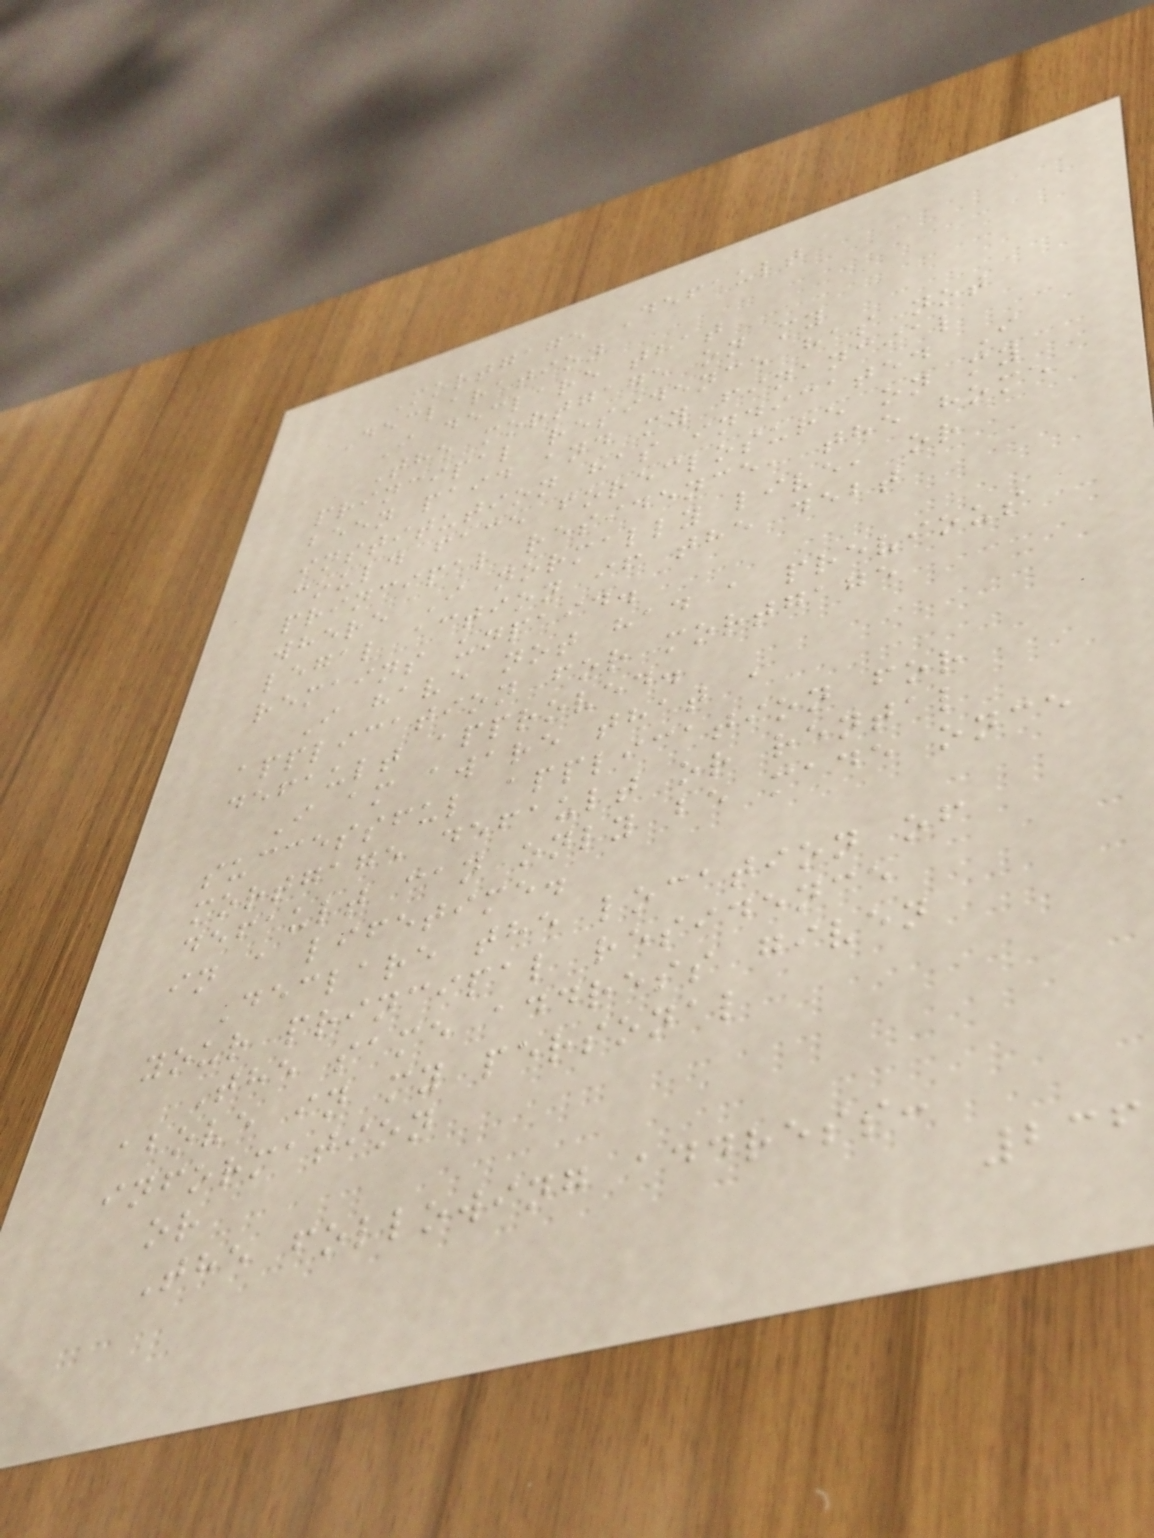Mortgage Default
Declaration
I declare that
The mortgage on my
principal residence has not
been paid and my financial
institution has indicated I
could face foreclosure on my
principal residence, the home
where I normally live, or
legal action if the debt
remains unpaid.
I have not had a previous
application for mortgage
default approved.
I am aware that a
successful application for
mortgage default or rental
default can only be made once
in a lifetime.
Declare the location of
your principal residence
The same address given
above in my personal
information
or
The following address:
236
